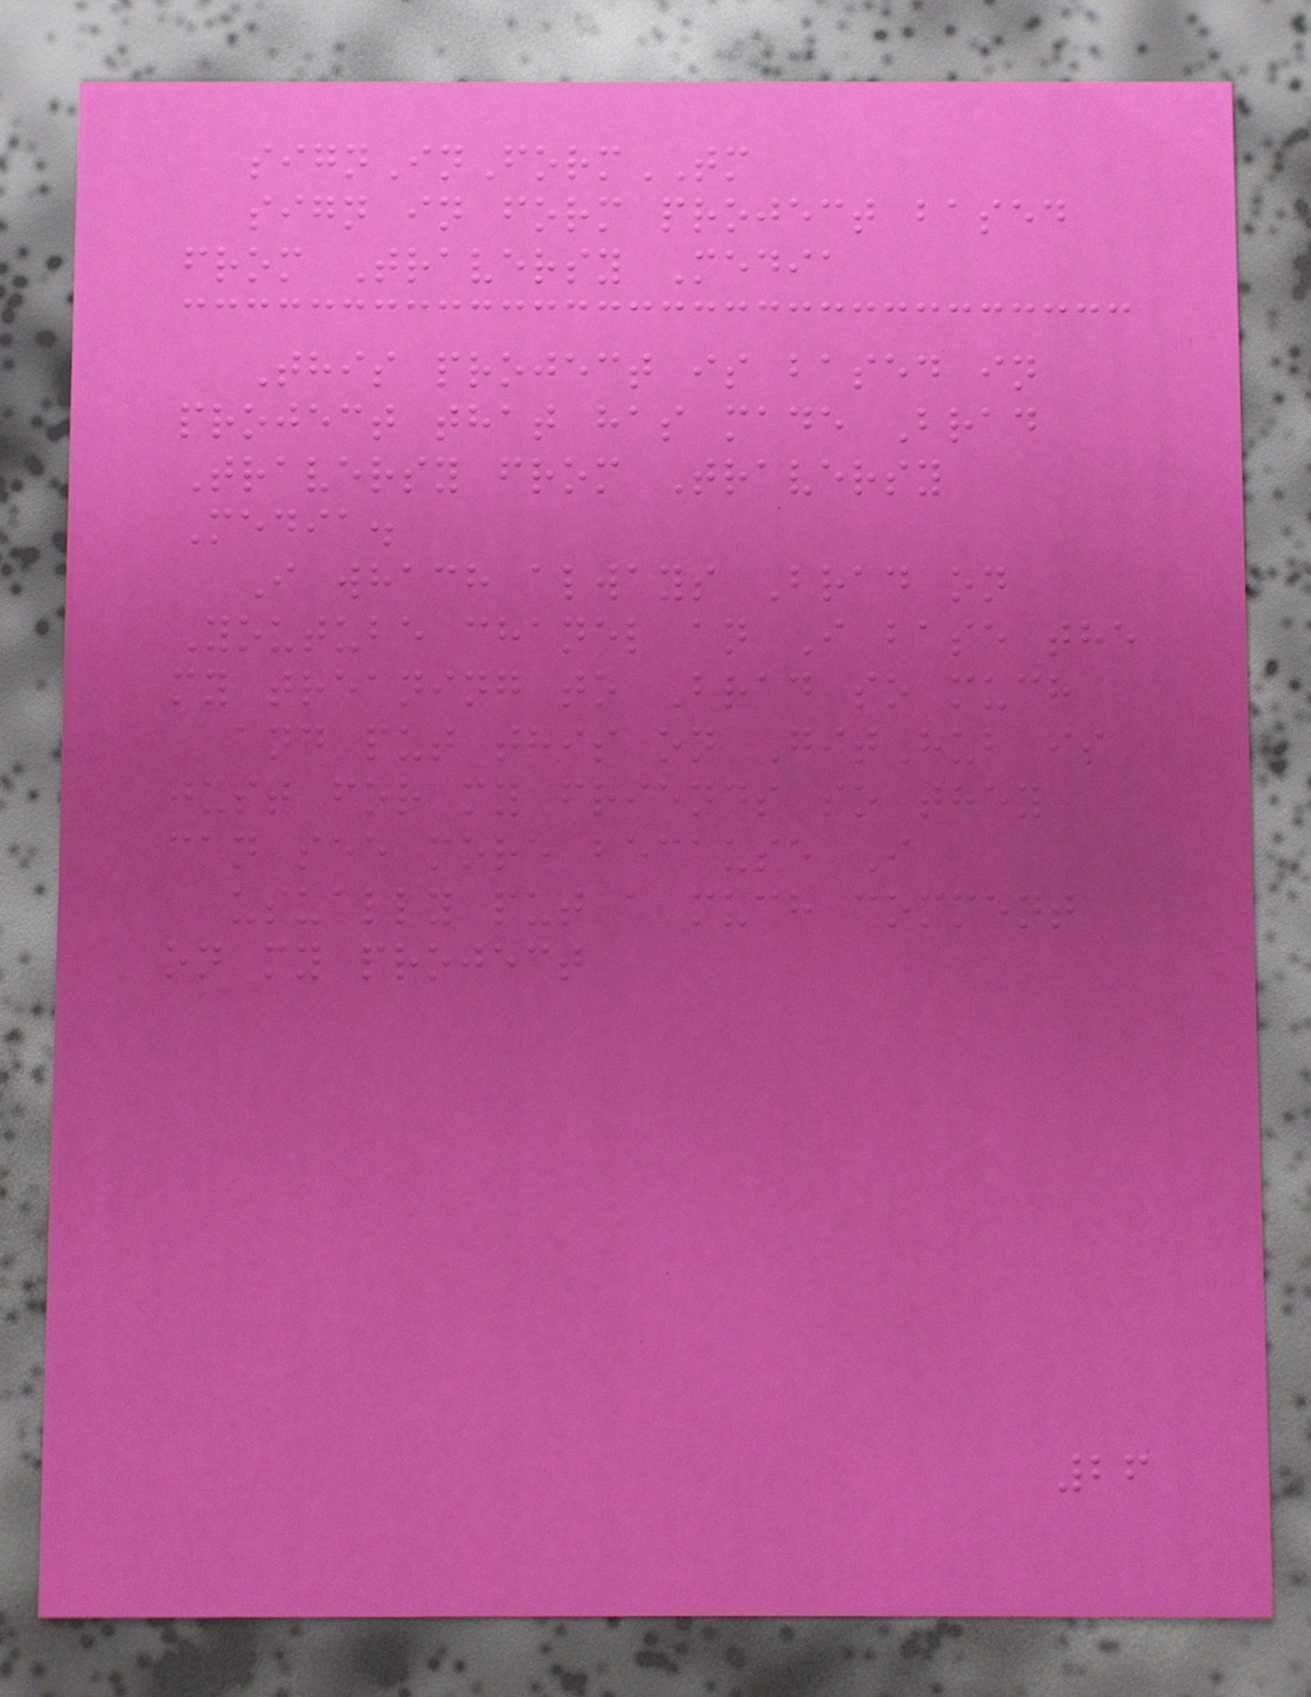signInFormTM
sign in form project based
from Traversy Media
This project is based in
project that has made Brad
Traversy from Traversy
Media.
I whach always Brad on
Youtube chanel an I base the
my treaning to Brad so much
and put this on GitHub is
just for my friends so they
can see more because I
usually put a much comment
on my project
26
